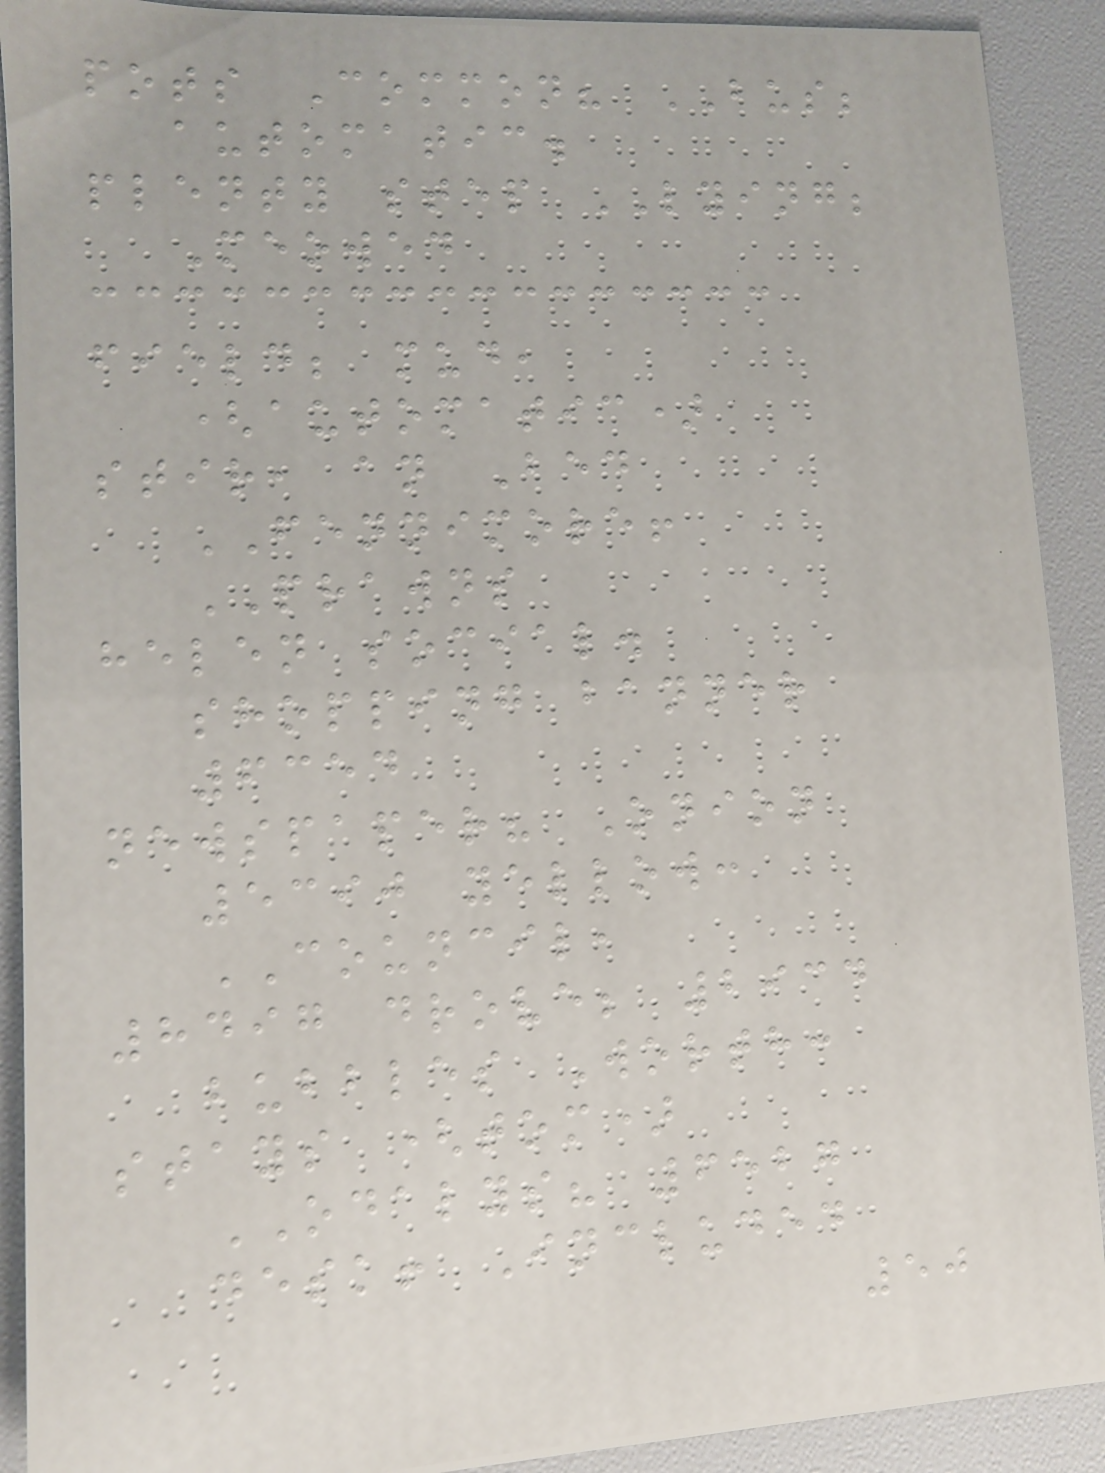pots Common? BUS;
automatic.
plenty step LYING;
Meowed
field; mud,
(automatic)
stir, an Bed
FENNIMORE!
PRAWNS
helen social.
shopping banner
6354
newspaper? Onion
5390 yellow:
COUNCIL,
8497 drove; 2934
bubbles Worth:
stays (tom)
ODALYS? 6527
desk! Included
50
